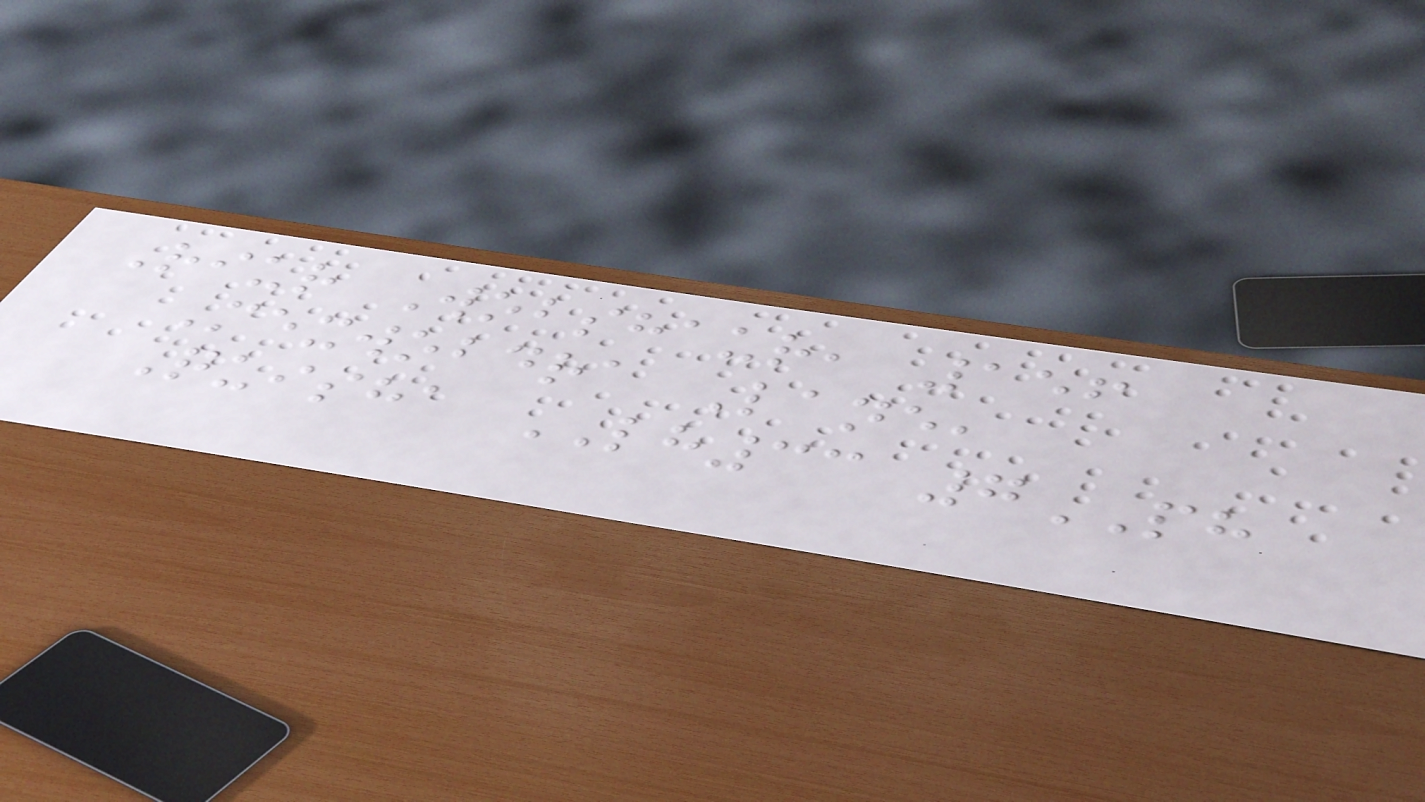Riur Wobshaur, 156
Mexwobdra Lane,
Quisha LH33 7PH
